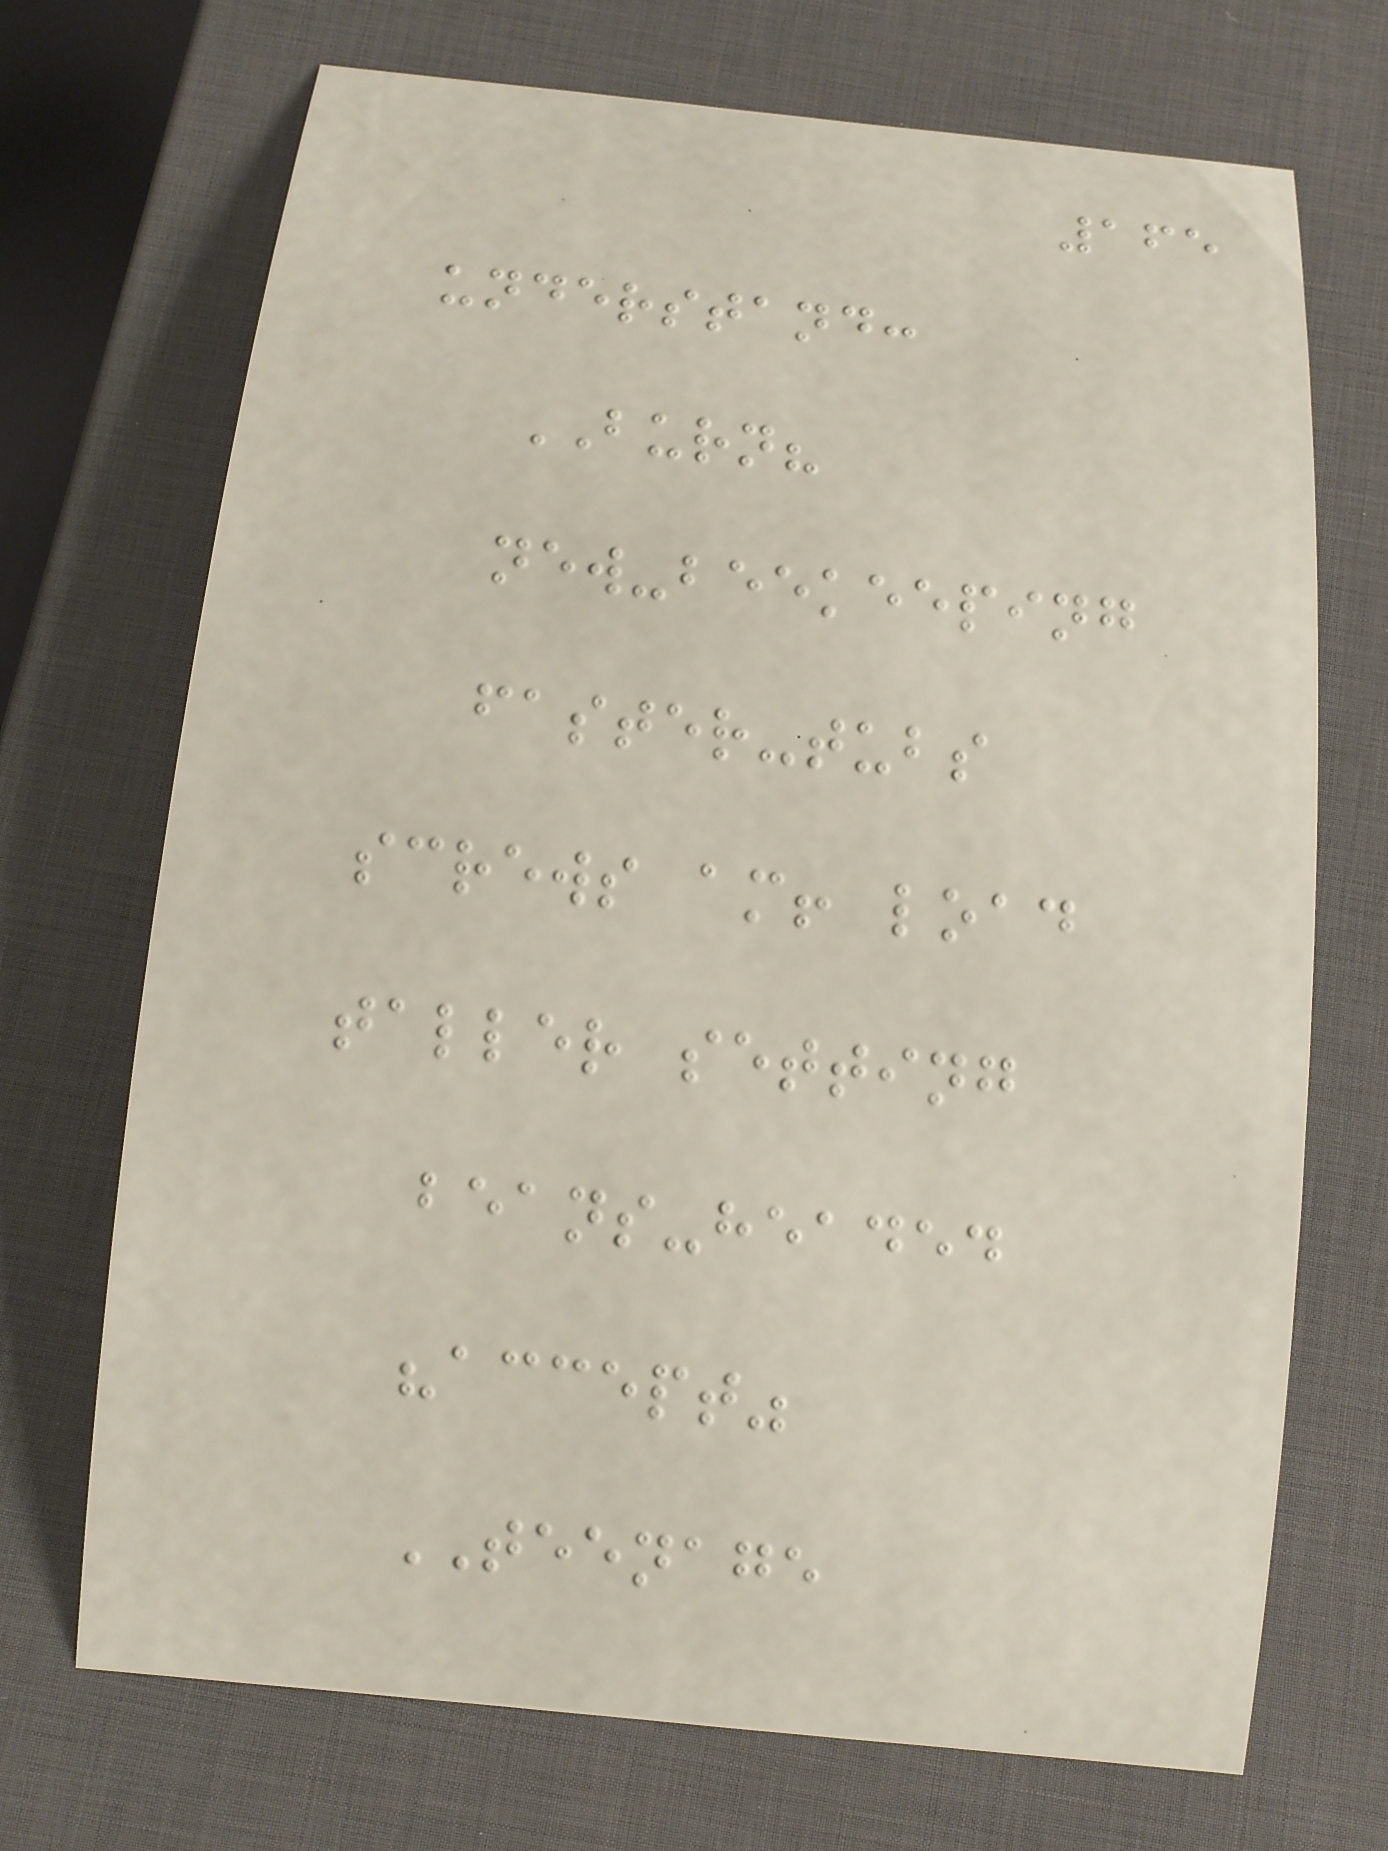165
understand:
BURN?
new-beekeeping
faster-tubs
screws am! load
taller setting
beans-headed
"accept"
TEENAGE
